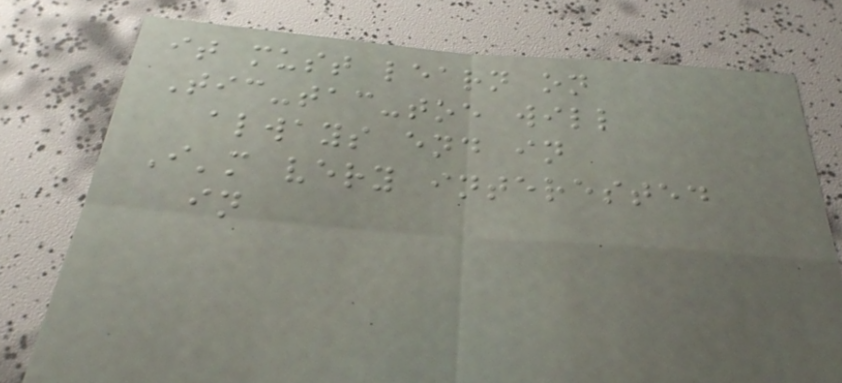it must learn on
Tic-tac-toe will
always end in
I'm very interested
in
